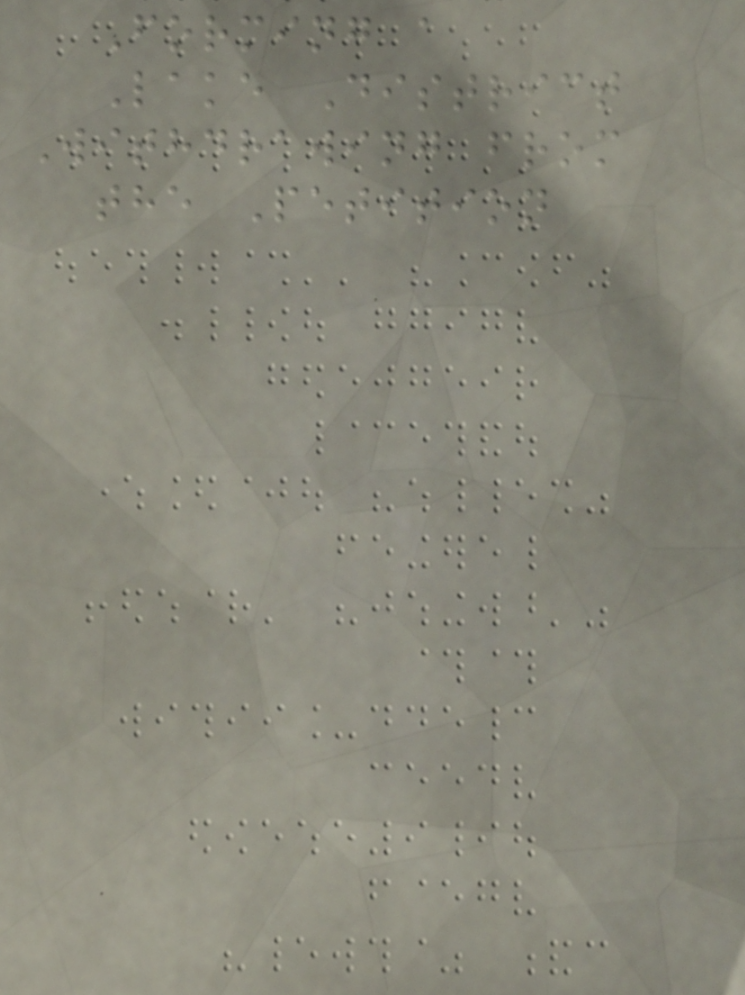Forming a
Lake District
Withdrawing from
the Petition
